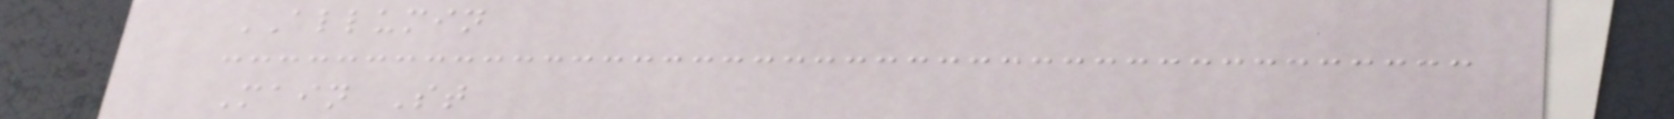ALLUMIN
Main St
